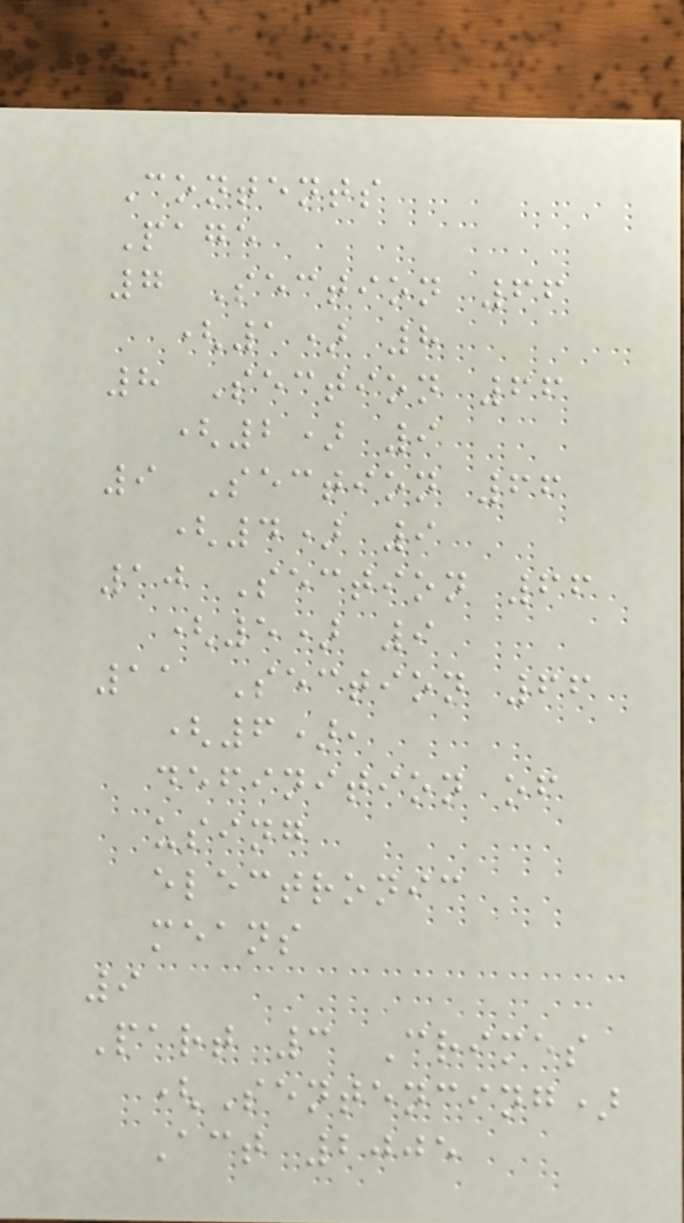Contents
Page
7 Section 66
(1) 8
8 Section 66
(2) 9
9 Section 66
(4) 9
10 Section 66
(5) 9
11 Section 66
(6),
definition of
using
electronic
means
9
Part 3 Crimes
(Sentencing)
Act 2005
